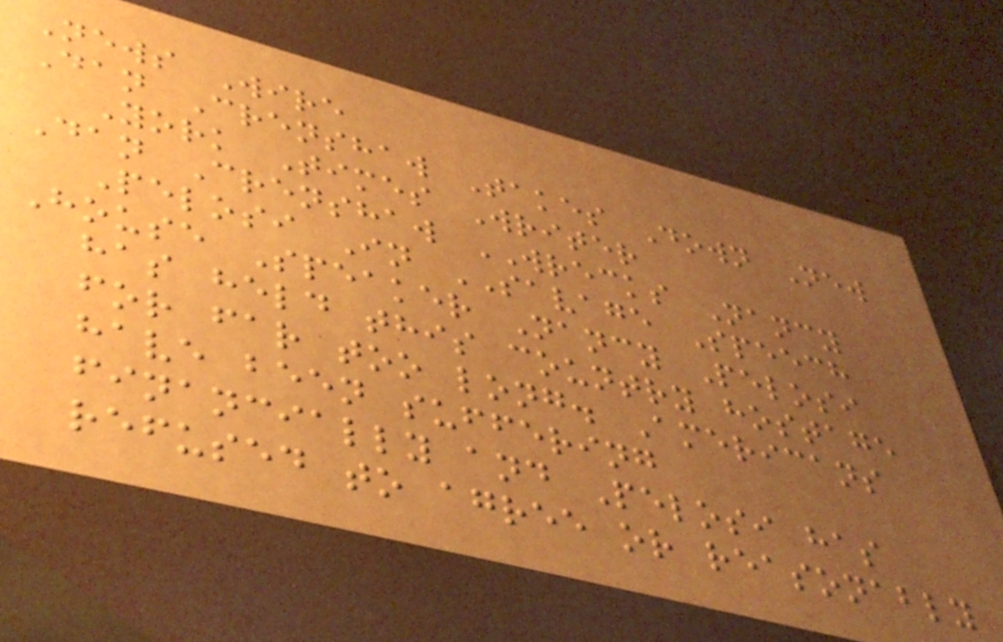News Wire
Dan Crenshaw Takes Down New
York Times Writer
Dan Crenshaw WRECKS Nancy
Pelosi In SAVAGE Speech
House Speaker Nancy Pelosi
has held this country hostage
for far too long. Americans
have been suffering
financially and Pelosi has
refused to agree or reasonably
